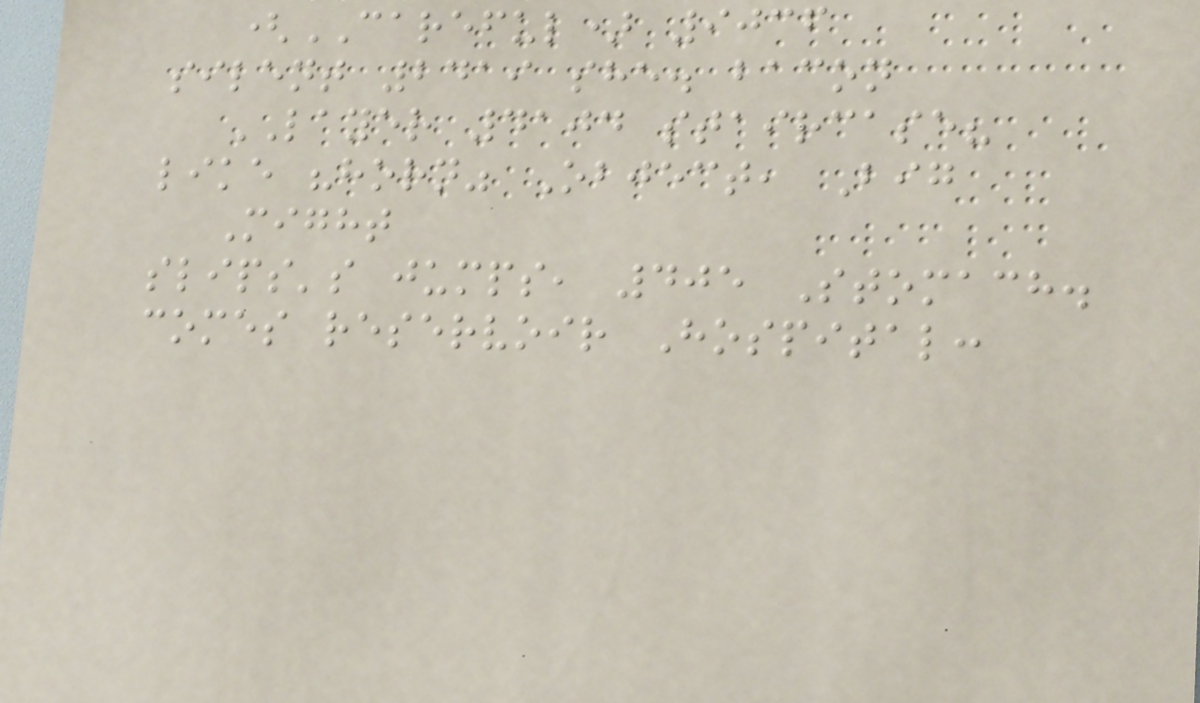(CAREFUL) 9036
silent 2419 she. bacon
LAYER 4104 staircase?
like "horn" Object, Big
Might
slips's jumps, 405 Stomach.
comes reservoir Hospital:
